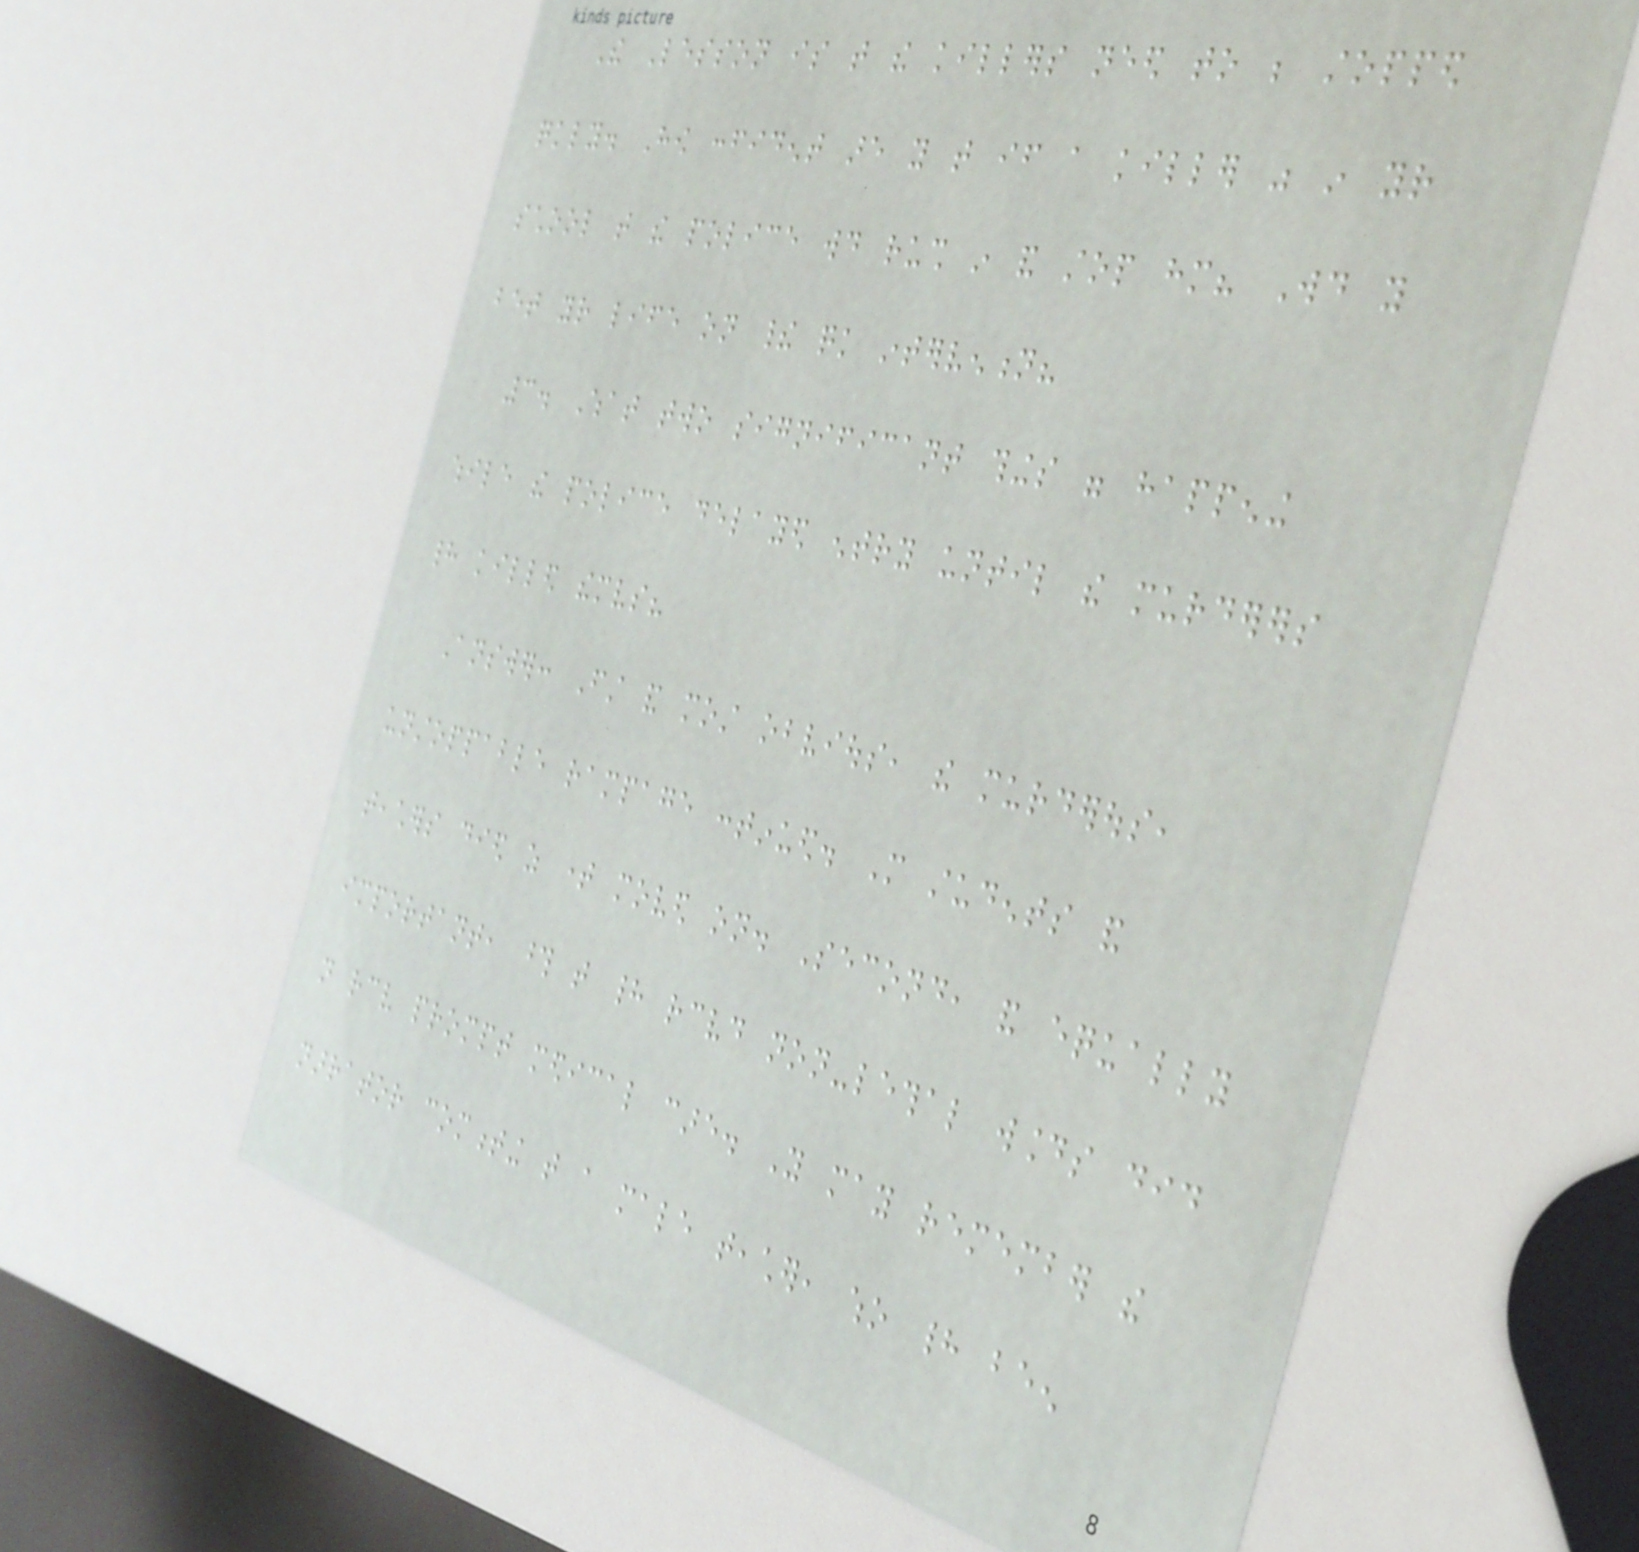The Lesson is that the killers need to be stopped
quickly. How confident are you that if a killer was in your
school that the police would rush in and stop him? Would you
bet your life on their quick intervention?
3. What two significant things were happening
while the police delayed entry until the murderers
had killed themselves?
Answer: First and most obvious, the murderous,
unstoppable rampage continued. More students and
teachers died as time moved on. Second, and equally
important, those that had received non-lethal wounds did
not receive prompt medical care. You may remember the
narrator commenting that a male teacher, who had been
